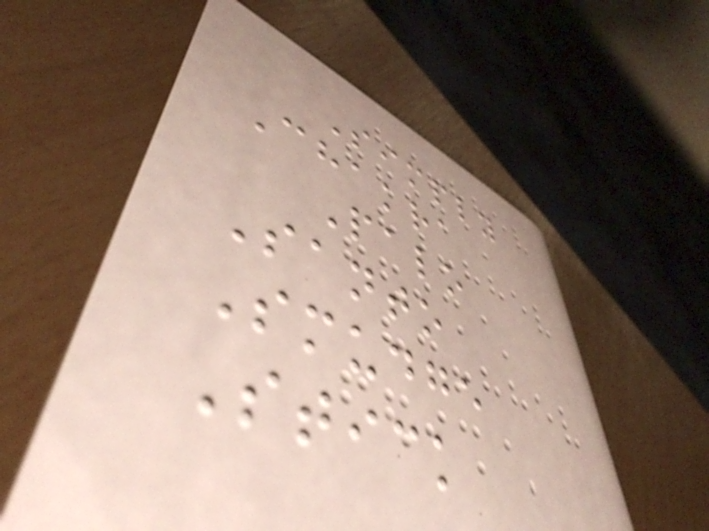Simply
Chakra
Palo
Santo
Smudge
Stick
